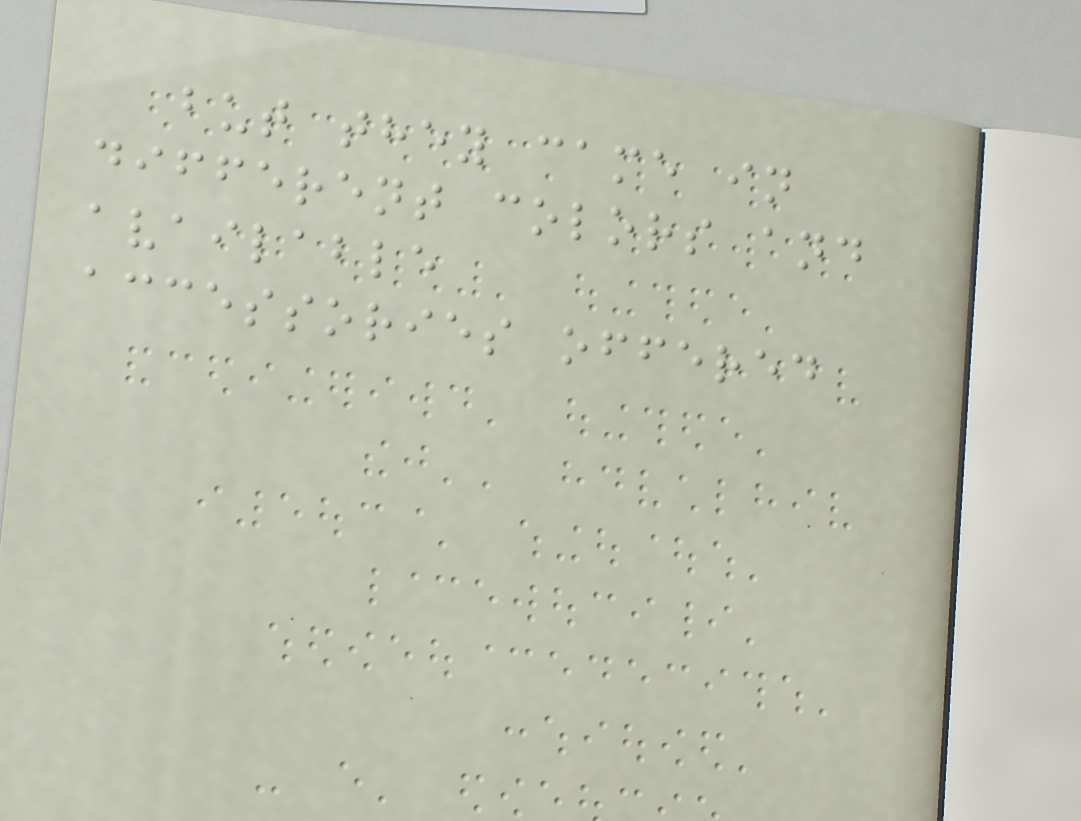but they came in
different colors and
available
accessories offered
